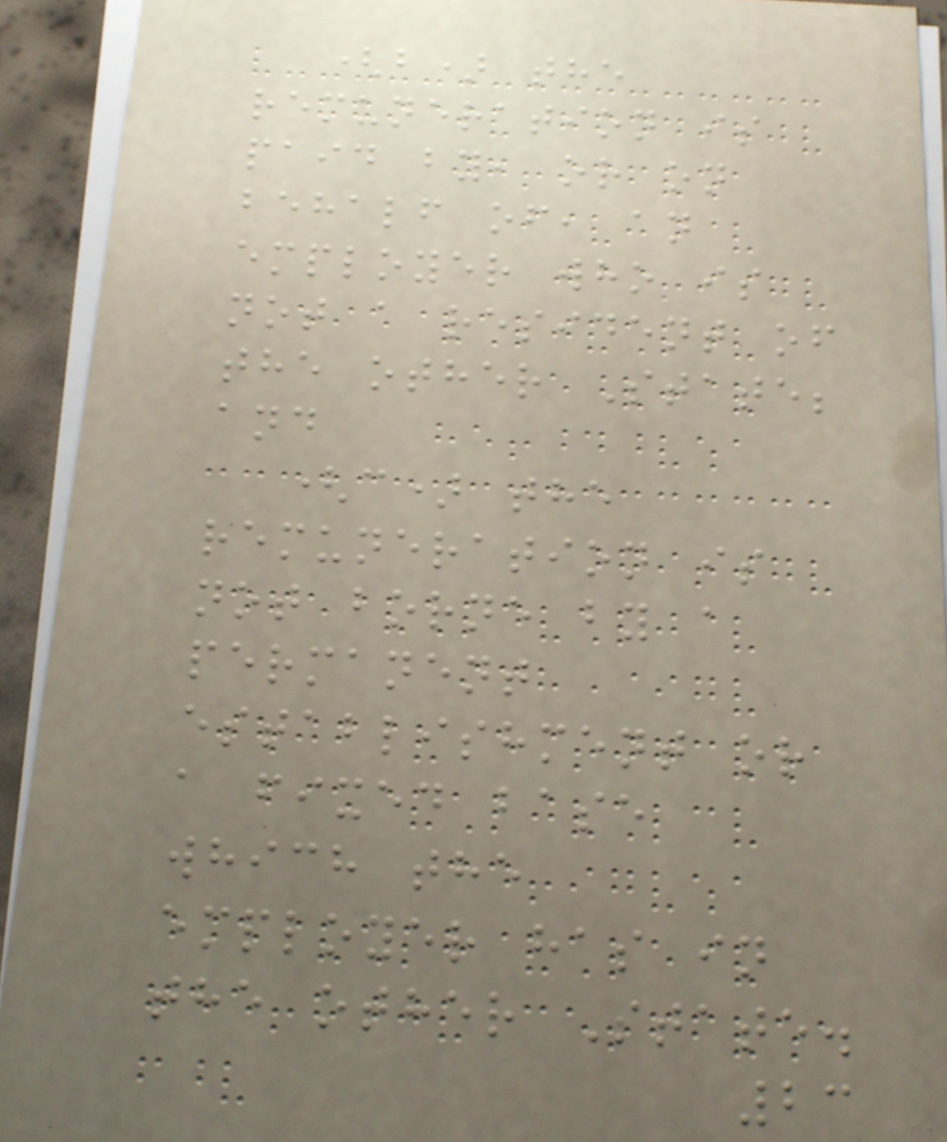(b) the
remuneration is
paid by, or on
behalf of, an
employer who is
not a resident of
the other State;
and
(c) the
remuneration is
not borne by a
permanent
establishment or
a fixed base
which the
employer has in
the other State.
23
